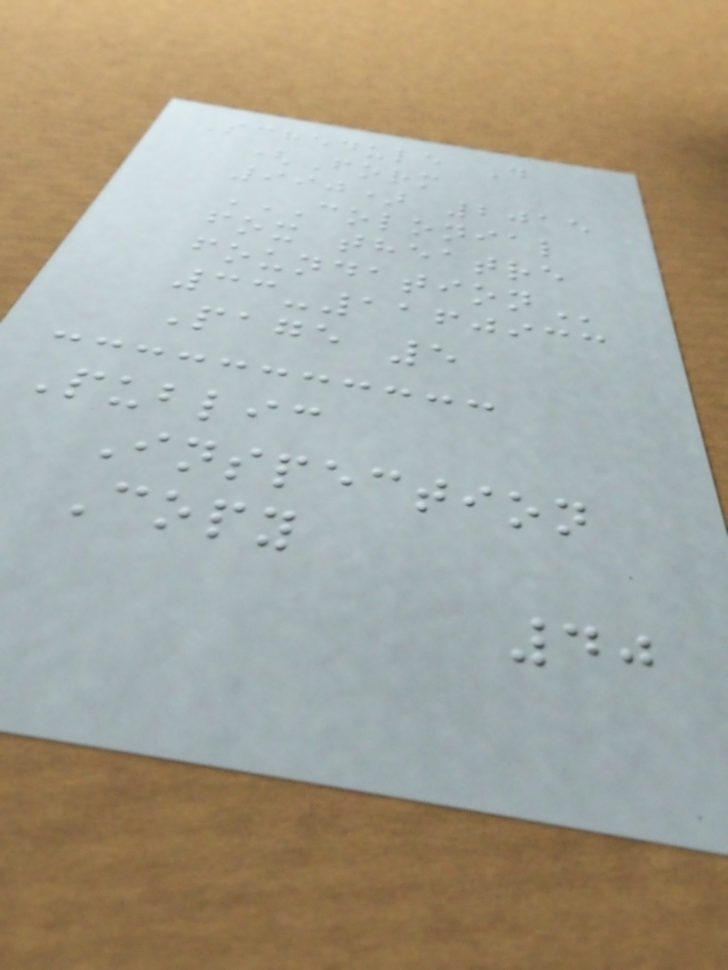Schedule D
(Form
990) 2015
COLONIAL
FOX THEATRE
FOUNDATION
33-1160933
Page 5
Public
Inspection
Copy
40
